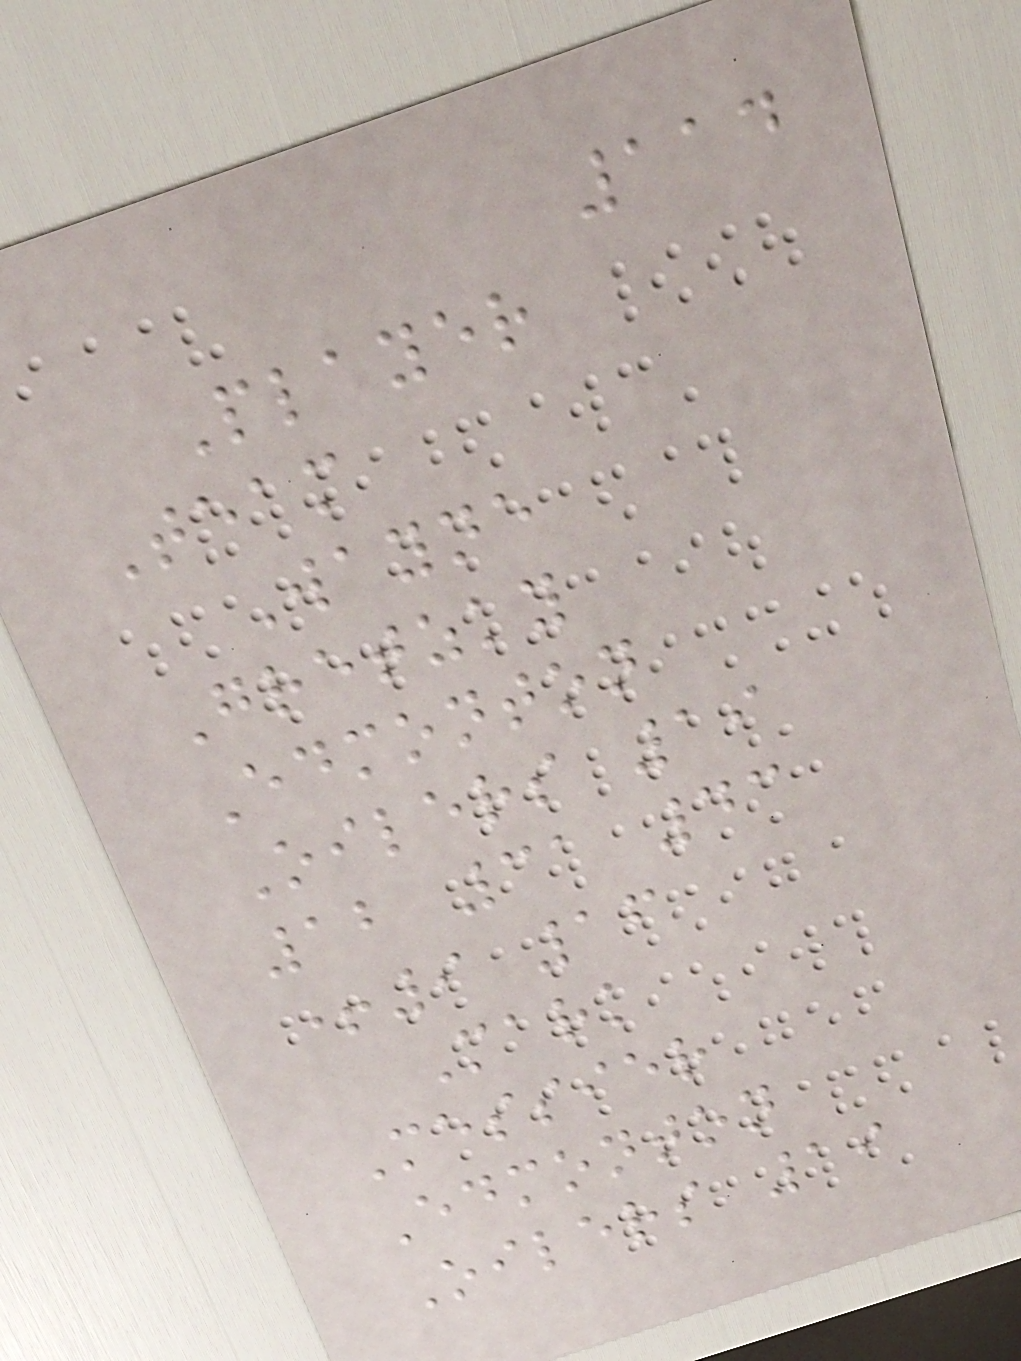114
Player
Team
Wayne
Gretzky
Edmonton
Oilers 19
12 31 43
+9 16
Mark
Messier
Edmonton
Oilers 19
